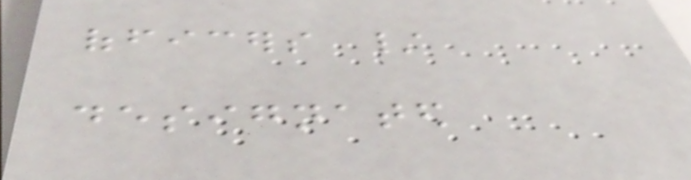officers /
designated
